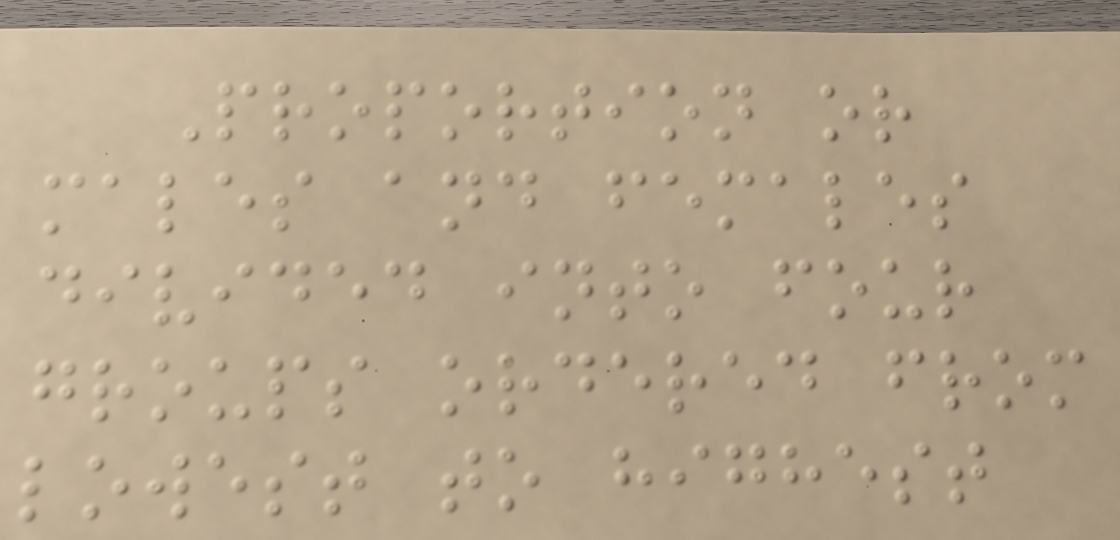Proportion or
males and females
divided into four
groups ordered from
lowest to highest
